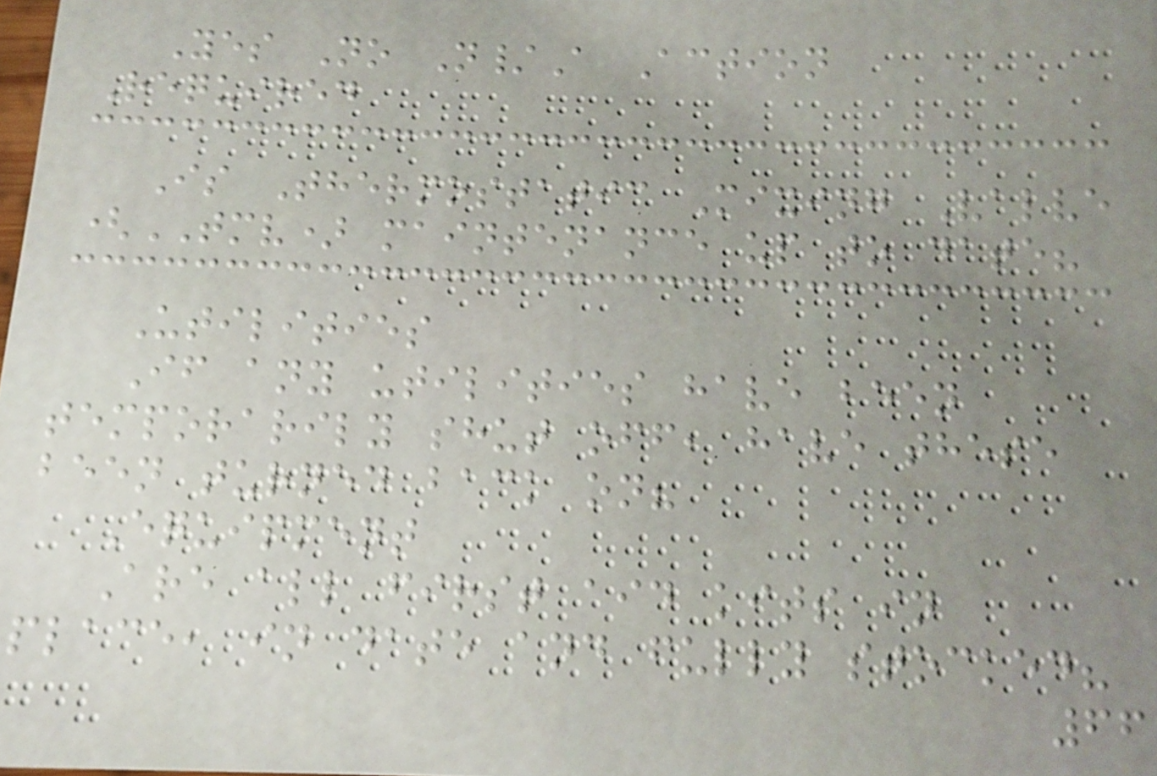Yes No N/A Action
Required
Is Thermostatic Mixing Valve
(TMV) maintenance up to date?
Utilities
If any utilities have been
temporarily shut off, have these
been turned back on?
Equipment
Are all first aid kits in
place, in date and fully stocked?
66
